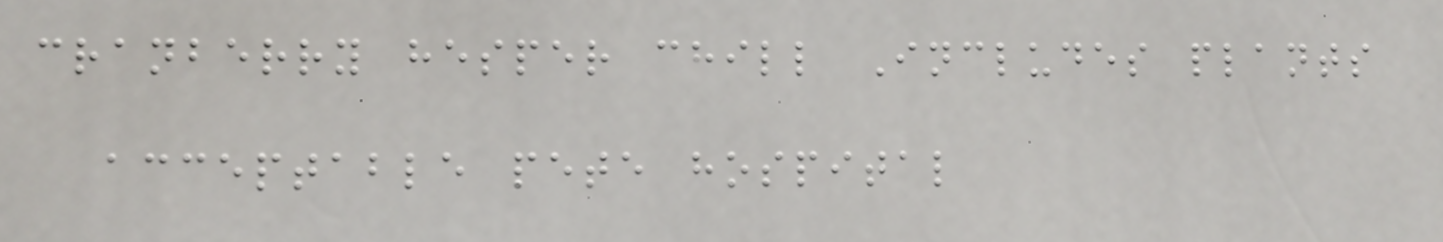cranberry hesper chill Includes plants
acceptable pete hospital
